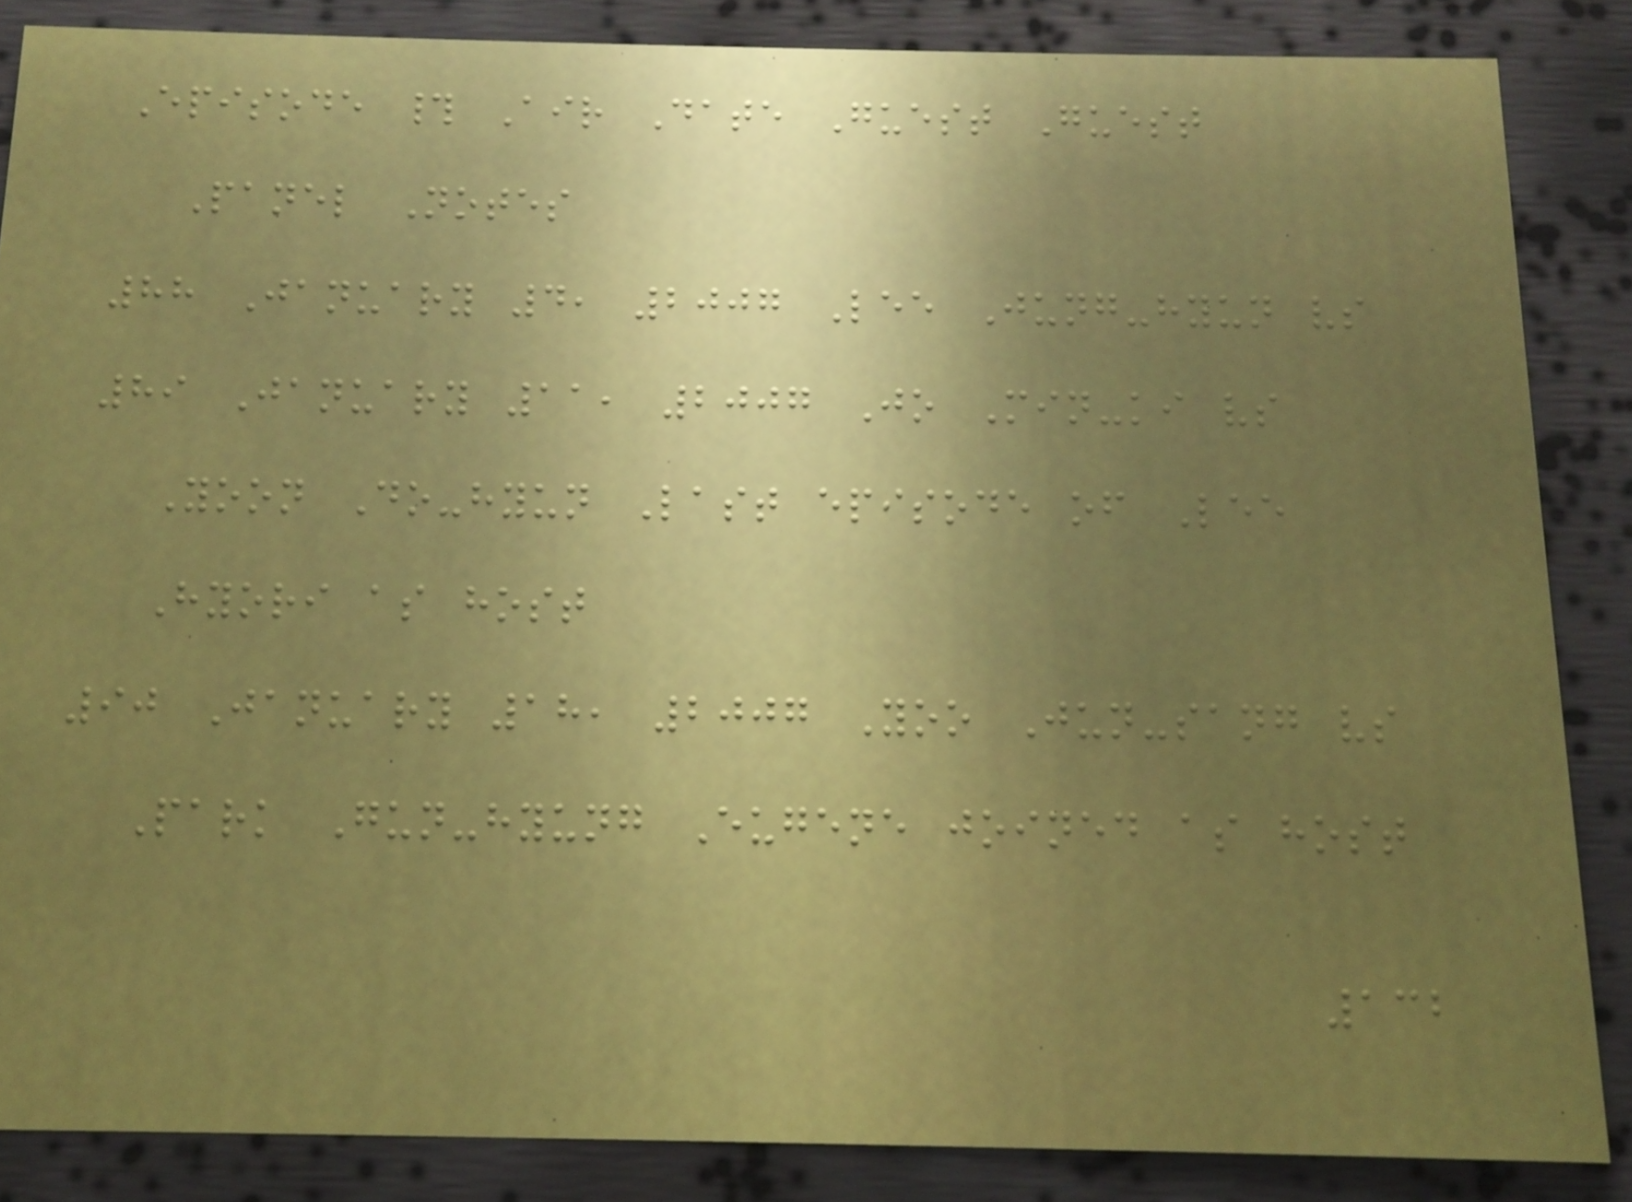Episode # Air Date Guest Guest
Panel Notes
88 January 4, 2007 Lee Jung-hyun vs
89 January 11, 2007 Jo Min-ki vs
Yoon Do-hyun Last episode of Lee
Hyori as host
90 January 18, 2007 Yoo Jun-sang vs
Park Gun-hyung Eugene joined as host
132
